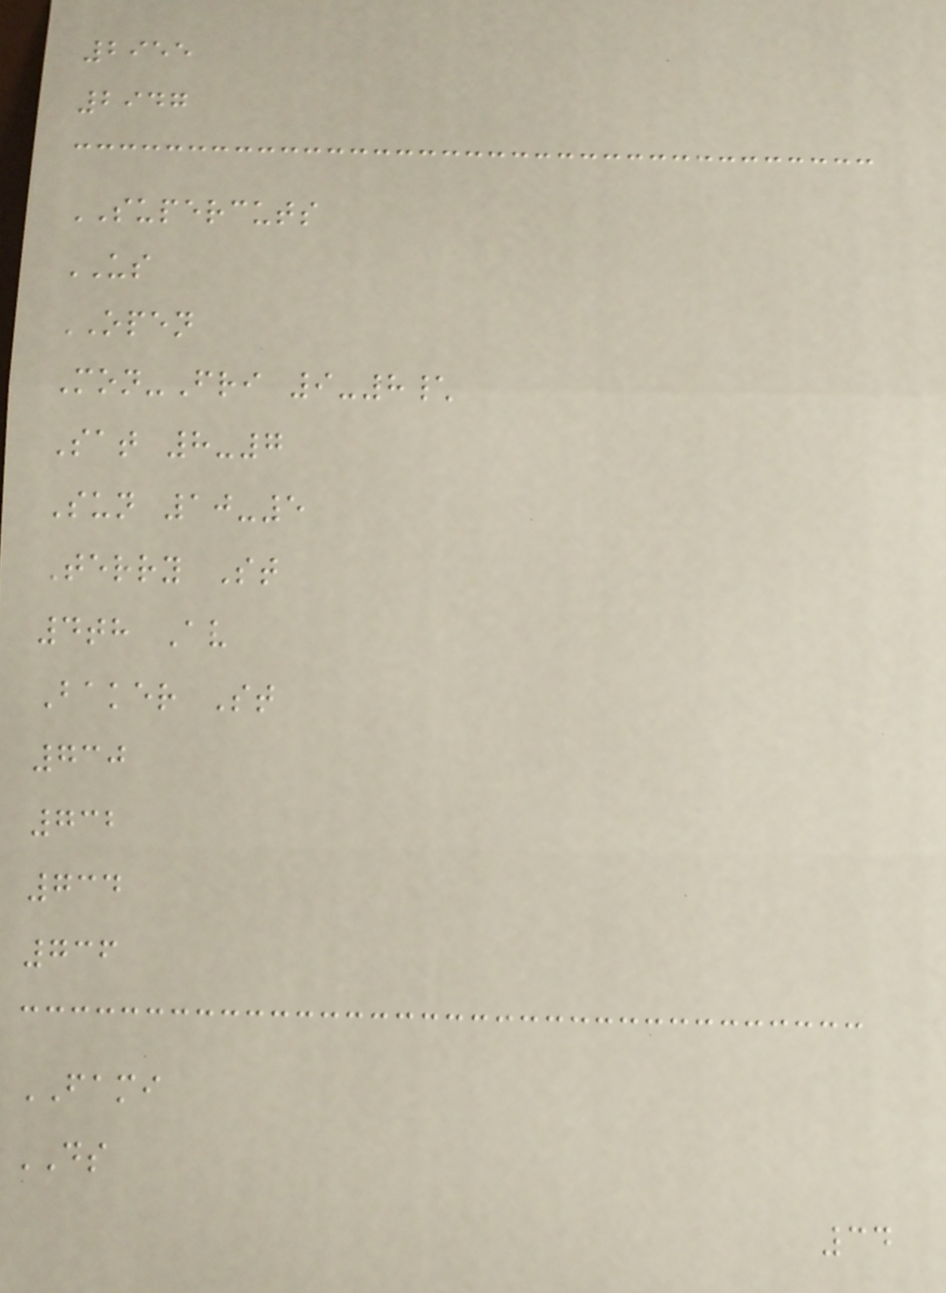2955
2947
SUPERCUTS
US
OPEN
Mon-Fri 9-8\
Sat 8-7
Sun 10-5
Terry St
4th Av
Baker St
730
732
734
736
FAMI
DS
34
